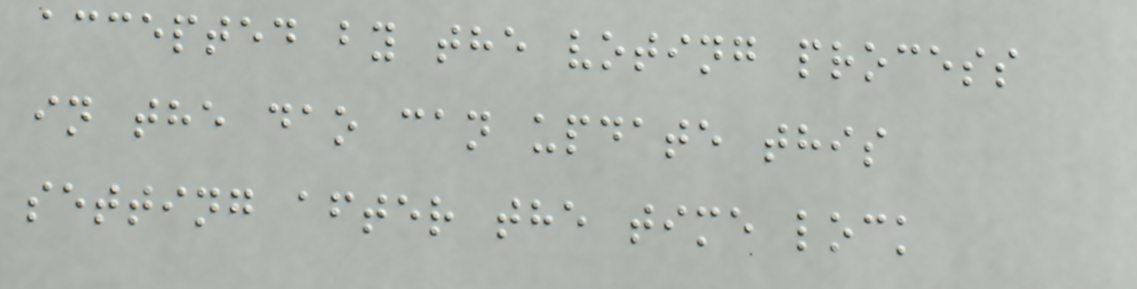accepted by the voting process
in the dao can update this
setting after the time lock
